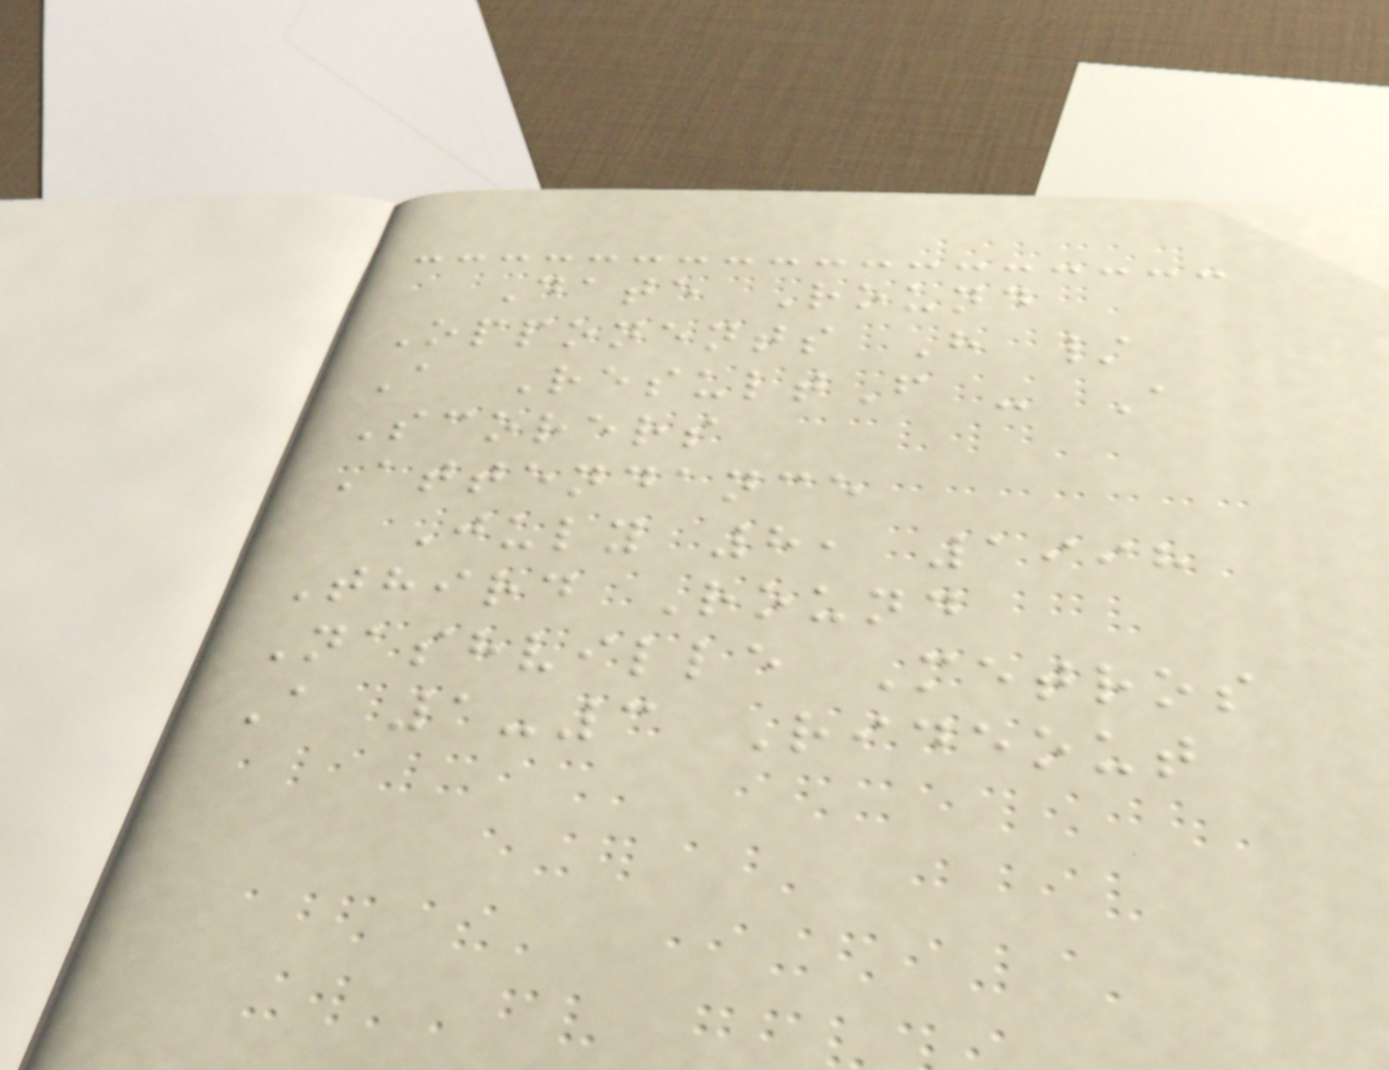Date Round
Opponents H /
A ResultF - A
Scorers
Attendance
July 8, 1998
Third Round
Nashville Metros
A 1-3 Rideout
